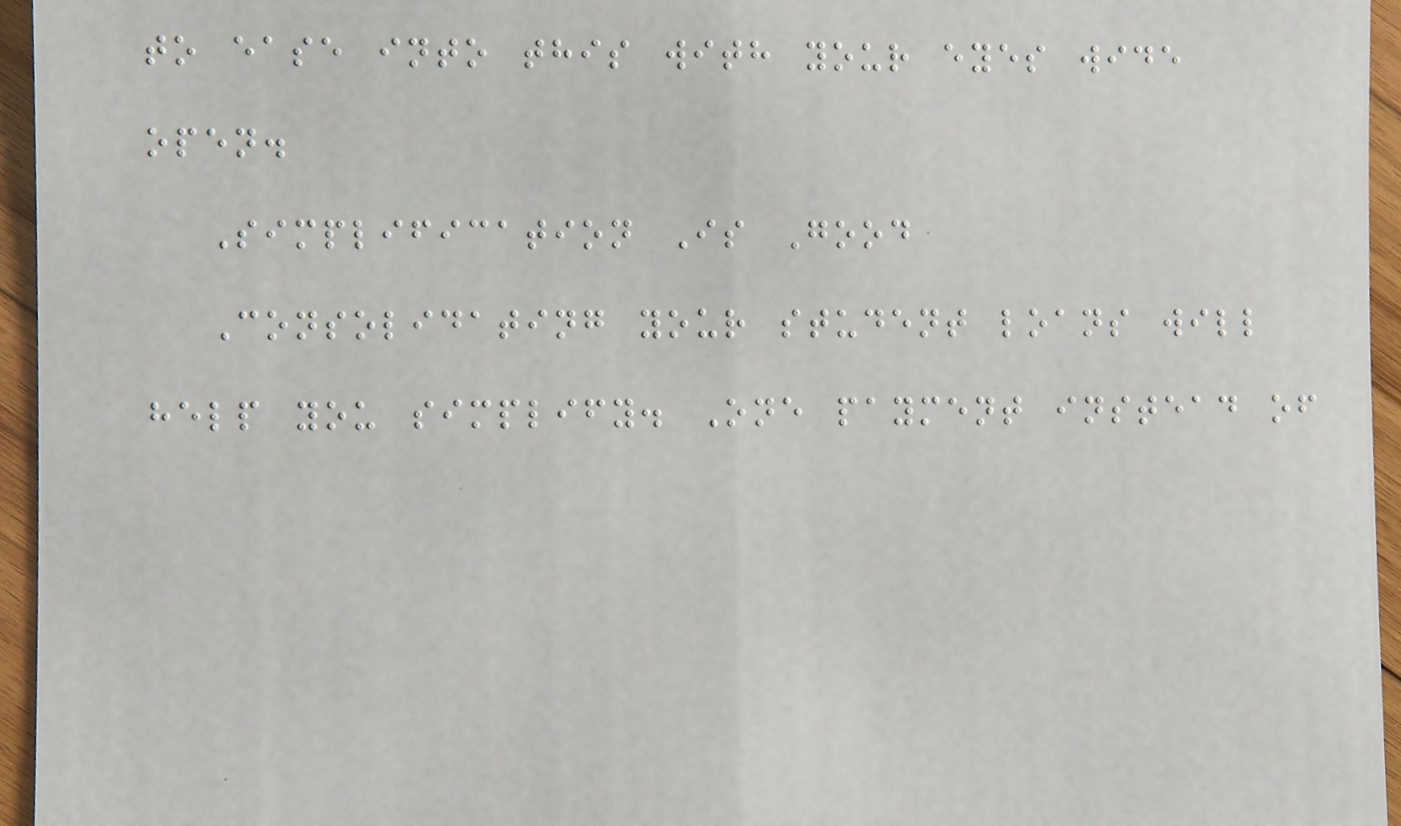to ease into this with your eyes wide
open.
Simplification Is Good
Consolidating your student loans will
help you simplify. One payment instead of
